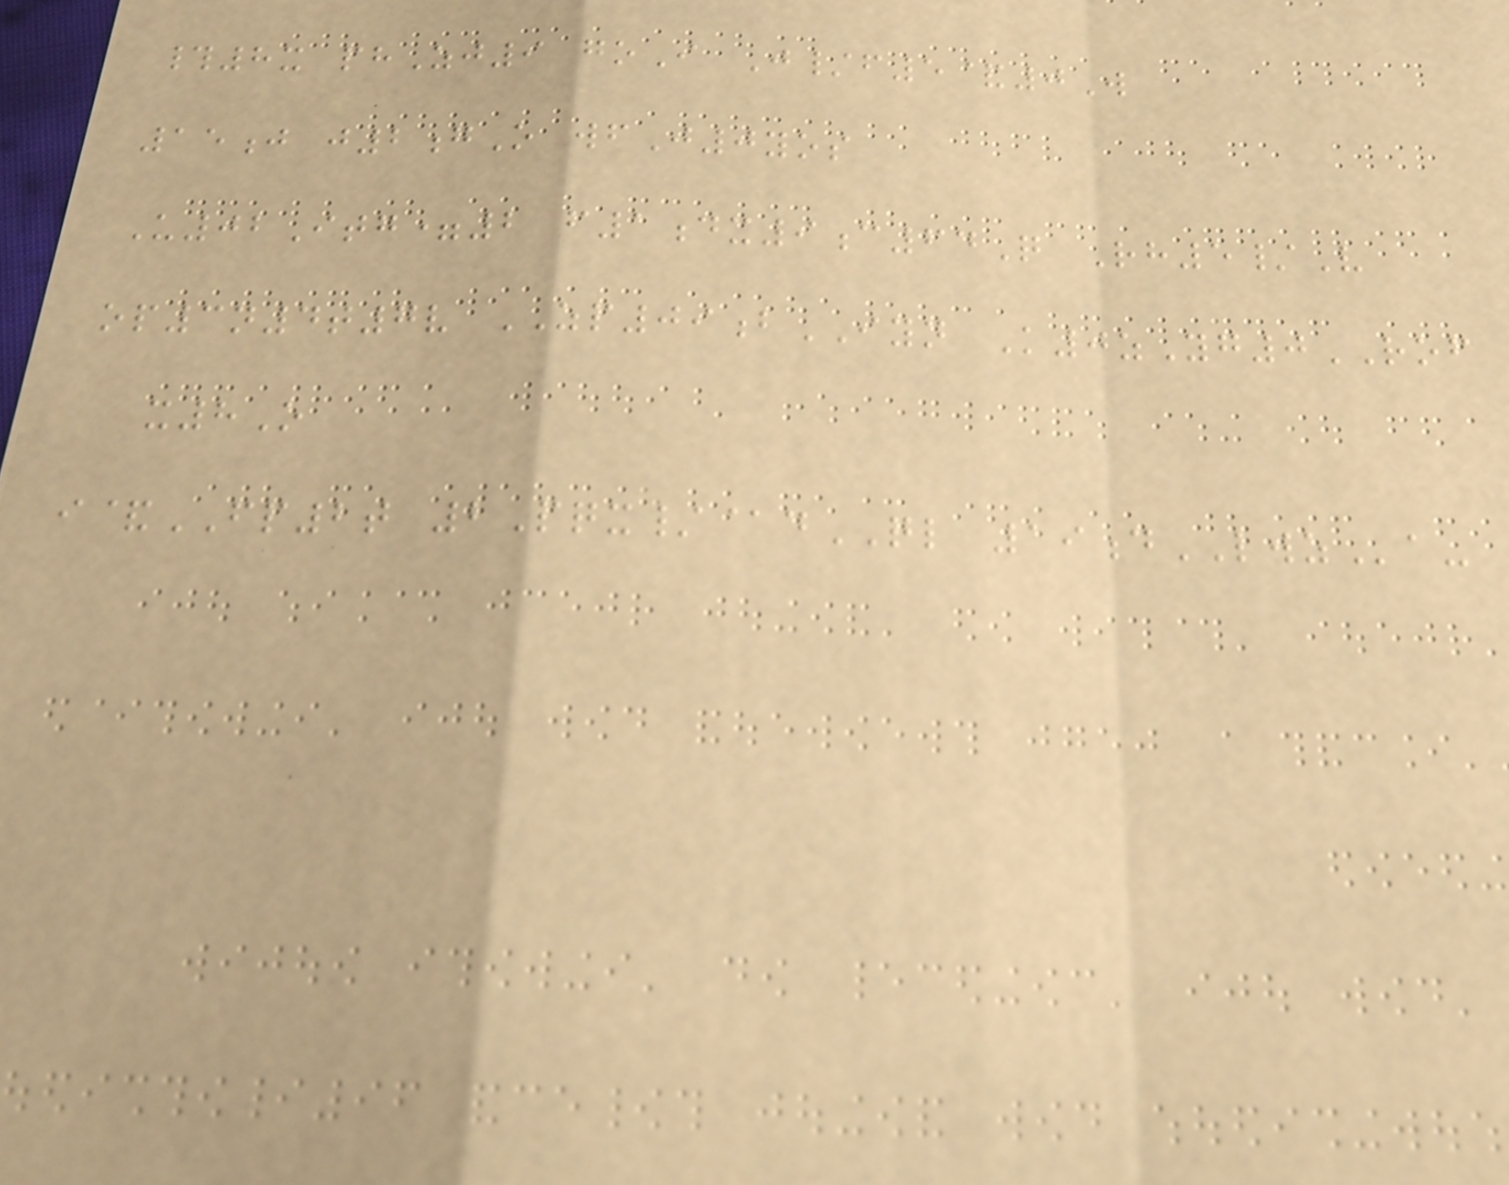#8x phZj9 goI J/f5&0W
15j j2gO wfJ0yos
U02Itg=2 f1dx9c64Q Rh5/V
op3n4t7v ZP09bIYN K0zYg0ROF
x8O
i&FP2t 2Pqx/@dQL 19dLWZa-
